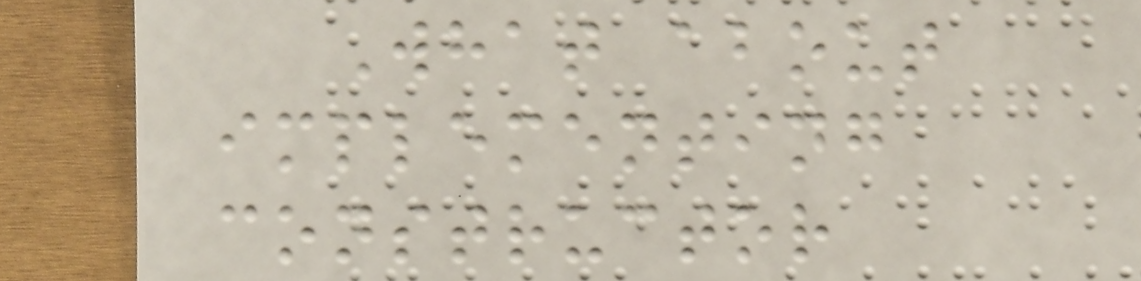What about
implementing
constructor
